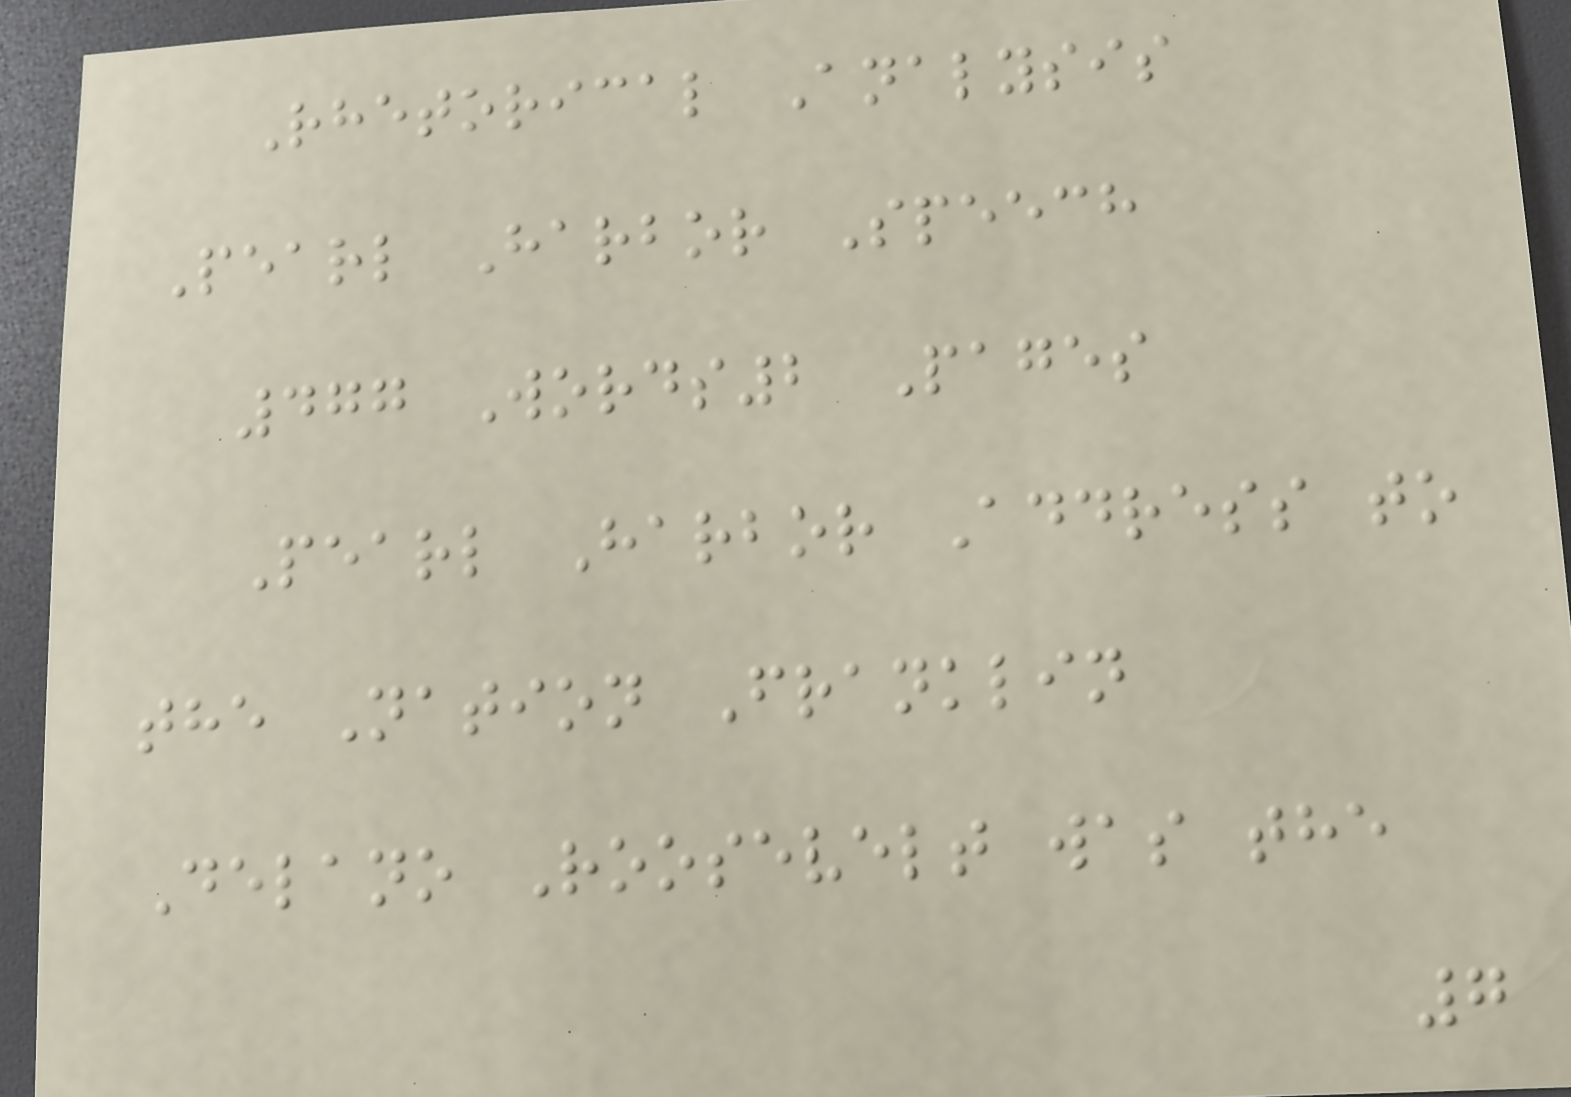Rhetorical Analysis
Pearl Harbor Speech
477 Words2 Pages
Pearl Harbor Address to
the Nation Franklin
Delano Roosevelt was the
7
